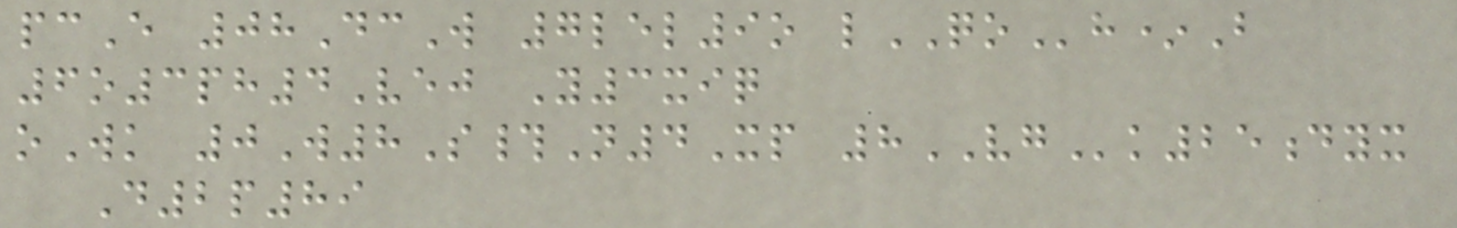pcE 08DcW 7lel9o lQOh*B
6o3ph4Vej Y3xiq
oWk 0W8S#N4Xp 8VGk25dyx
D2p89
